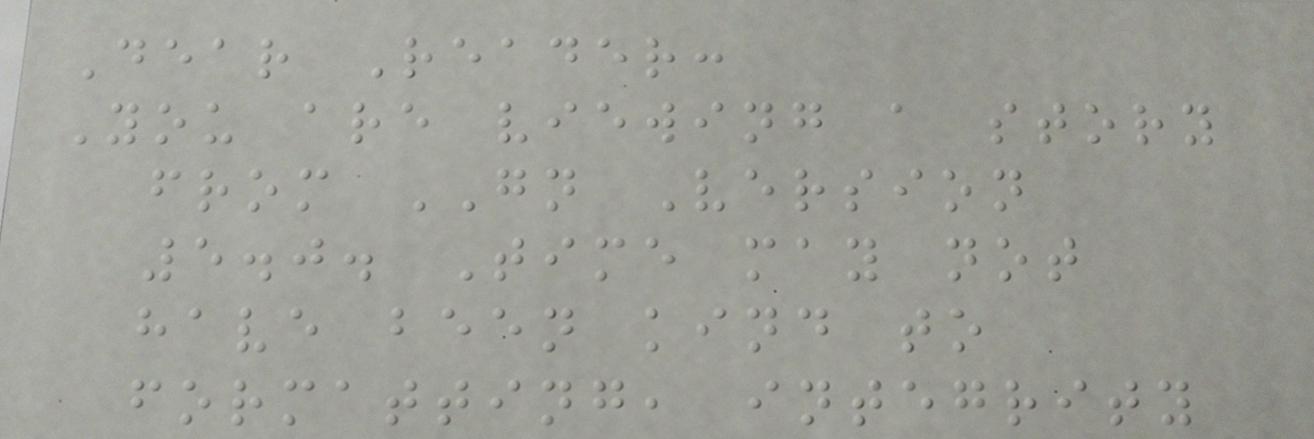Dear Reader:
You are viewing a story
from GN Version
5.0. Time may not
have been kind to
formatting, integrity
